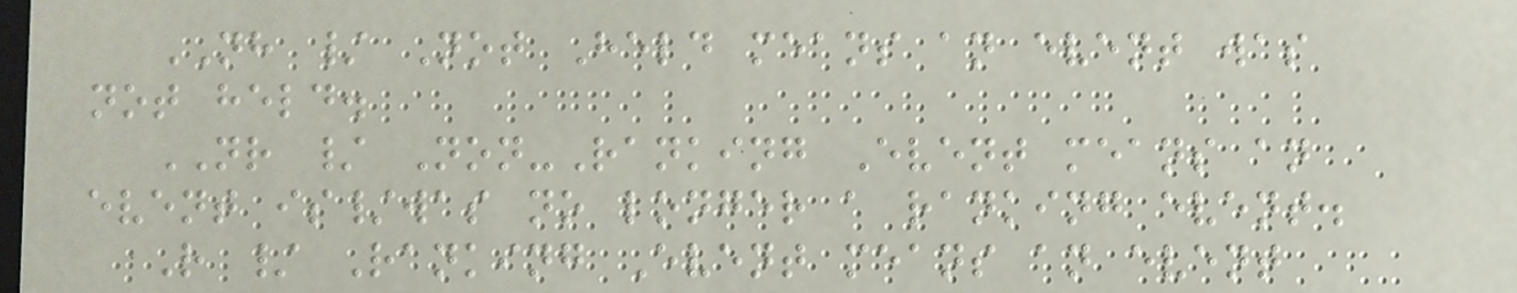NH / Not Held means an event was
not held.
NR / Non-Ranking Event means an
event is/was no longer a ranking event.
R / Ranking Event means an event
